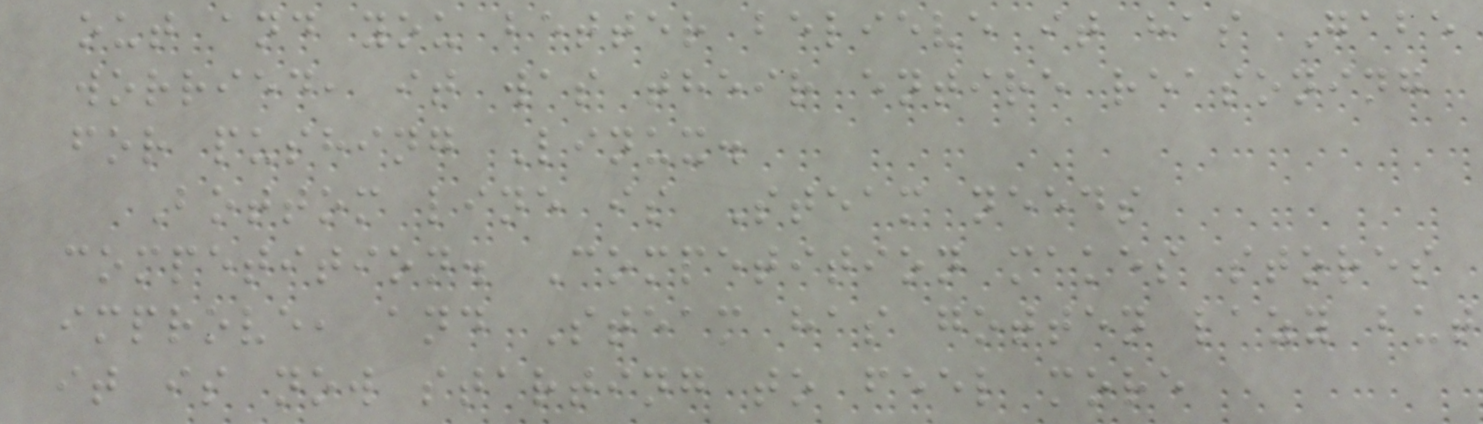out and you better believe it has Gabe
worried, it was their entire reasoning
for pushing Linux.
Bottom line is Steam needs
competition. Competition makes stores
improve, and Steam has gotten lazy but
it is now starting to feel more
